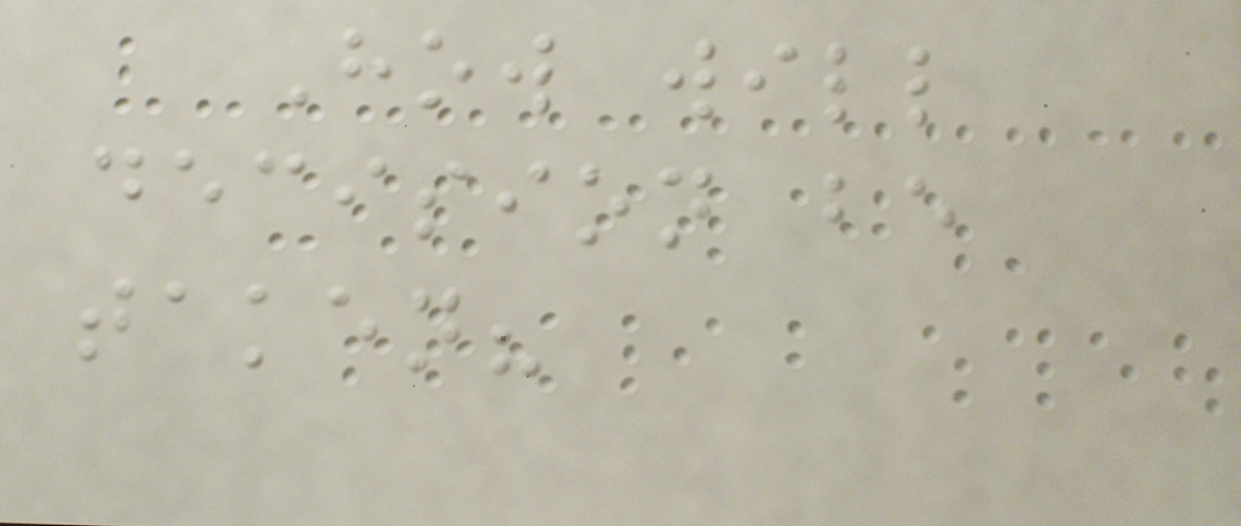How will
decision be
taken?
